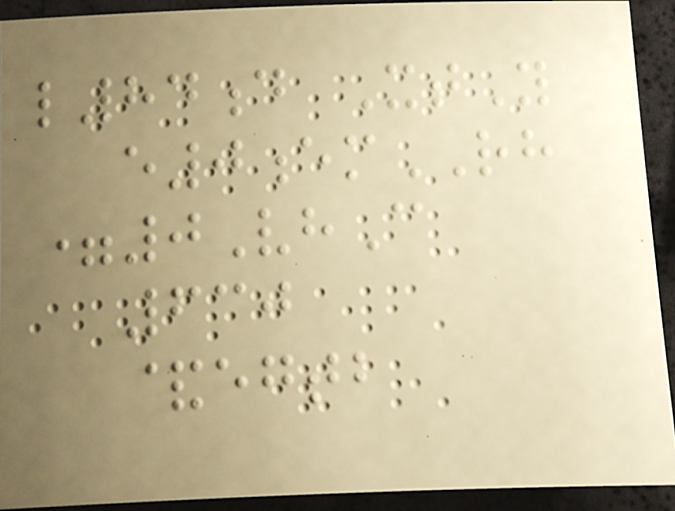l84d XtY
e0emRH
=0VhC
630
&egtb
